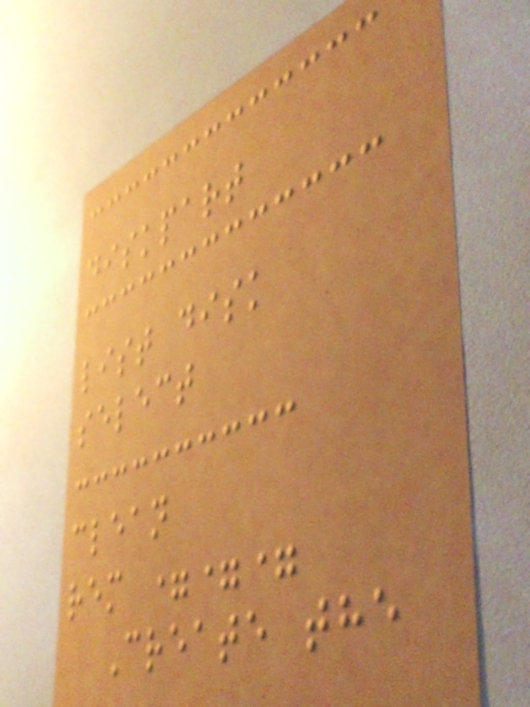diskpart
list disk
select
clean
rem ===
Create the
